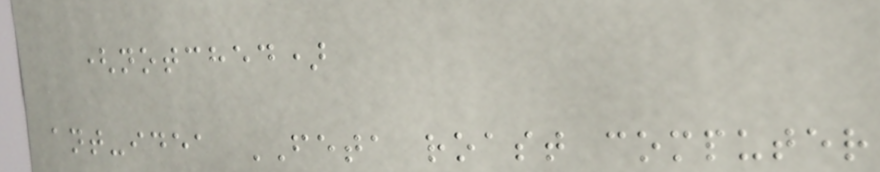(notched)
ant-idea FETA roast computer
